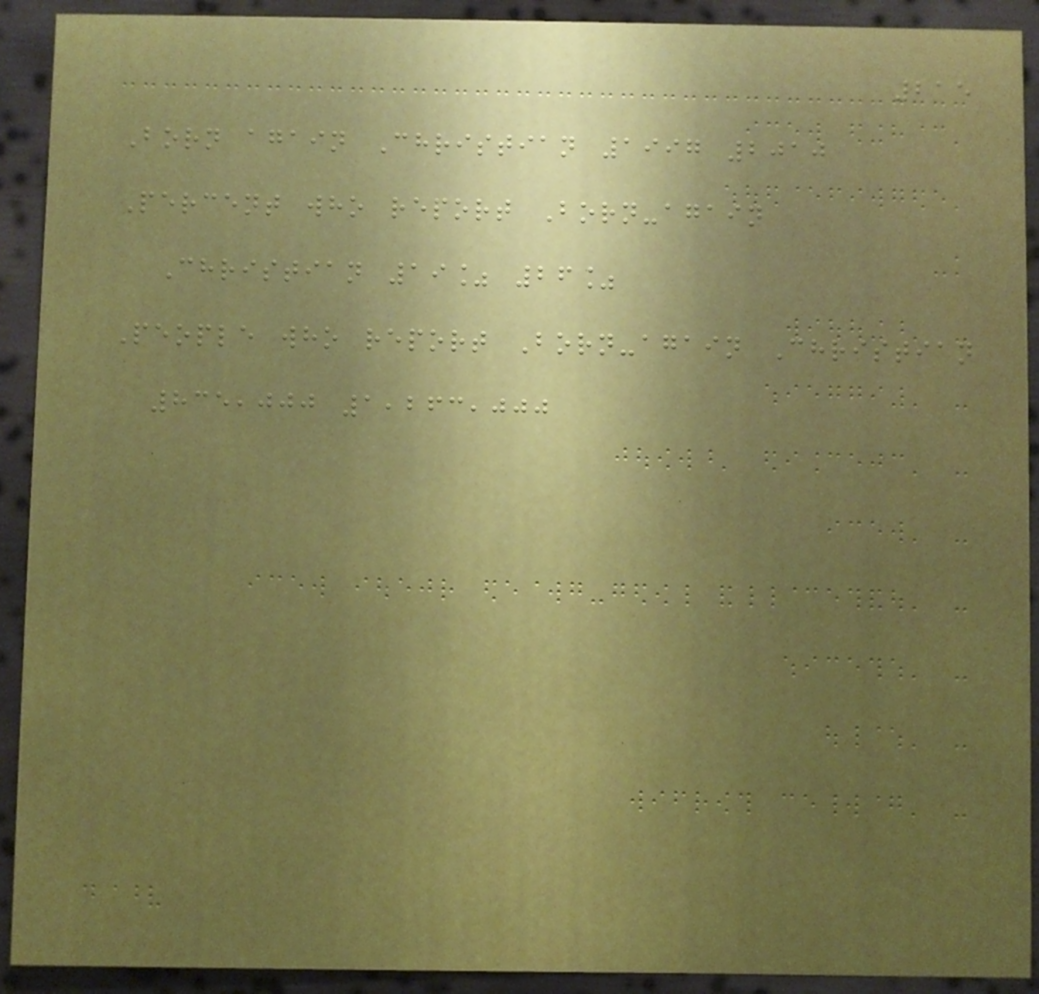215
Born again Christian 1997 2010
Percent who report Born-again
Christian 19% 26%
People who report Born-again Christian
835,000 1,263,000
